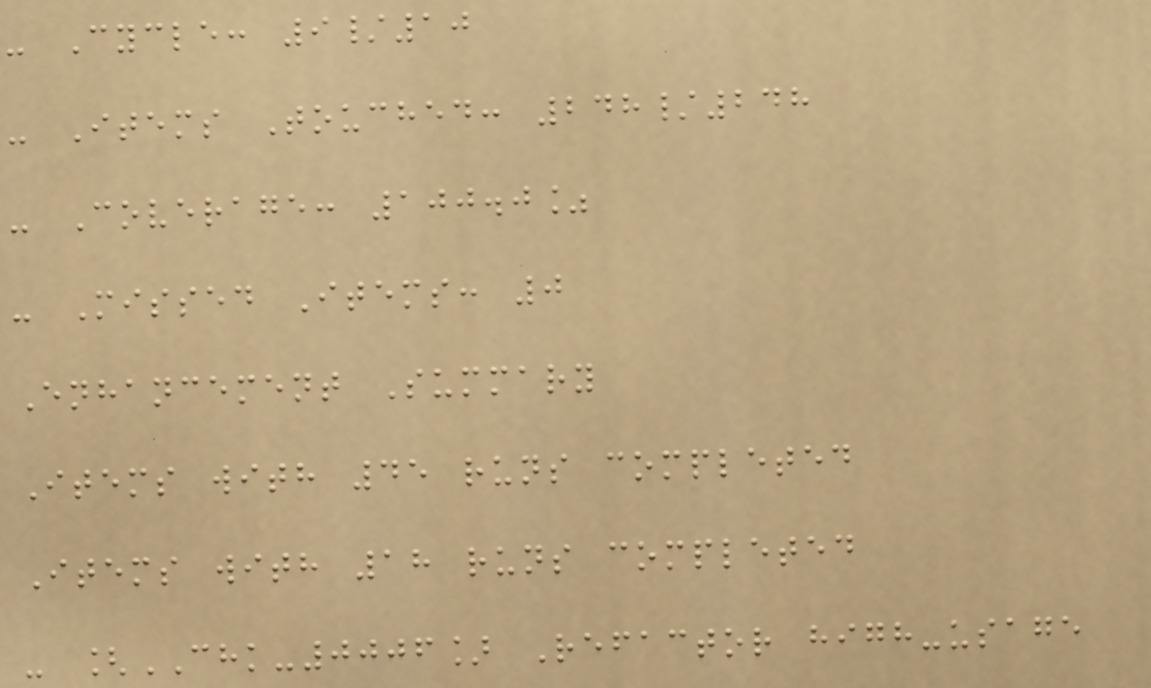- Cycle: 9/10
- Items Touched: 248/248
- Coverage: 100.0%
- Missed Items: 0
Enhancement Summary
Items with 45 runs completed
Items with 18 runs completed
- [CHK-0006] Refactor high-usage
